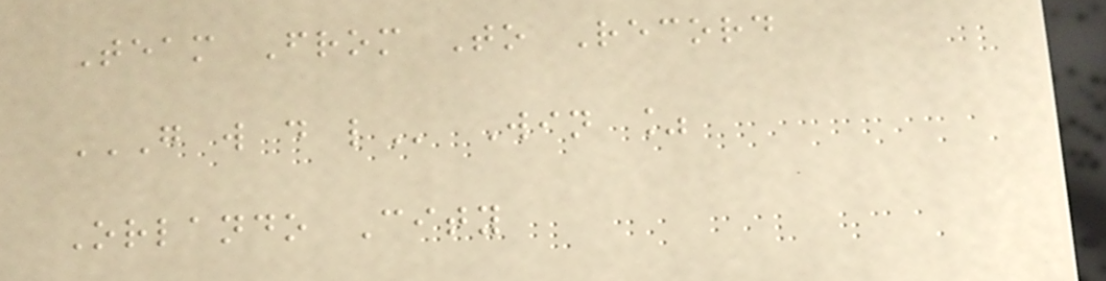Team From To Record
G W D L Win %
Orlando City
